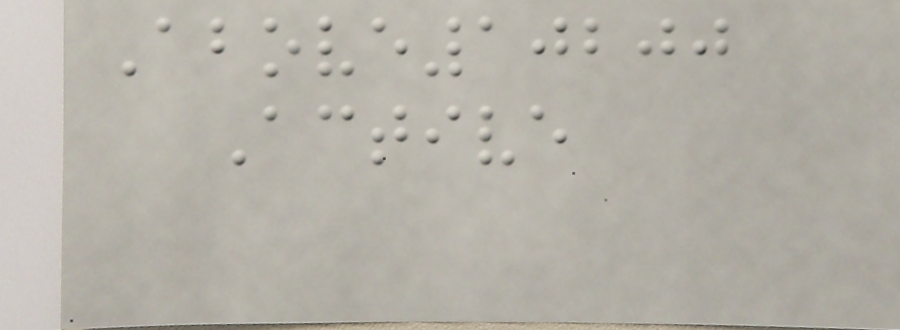Above10200
Active
